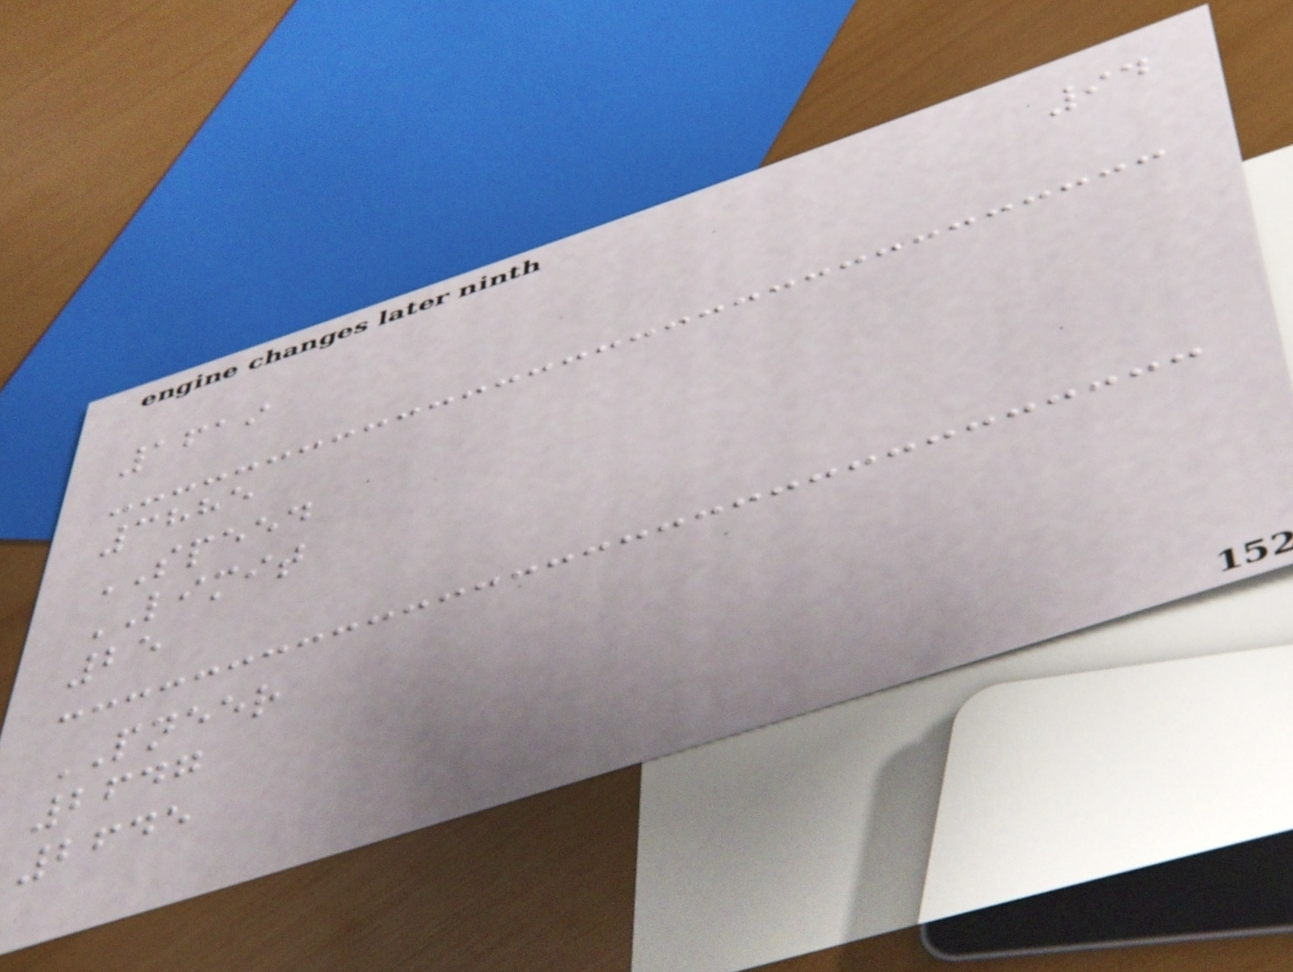94
1619
3885
SPEED
LIMIT
25
PNEER
2647
2645
